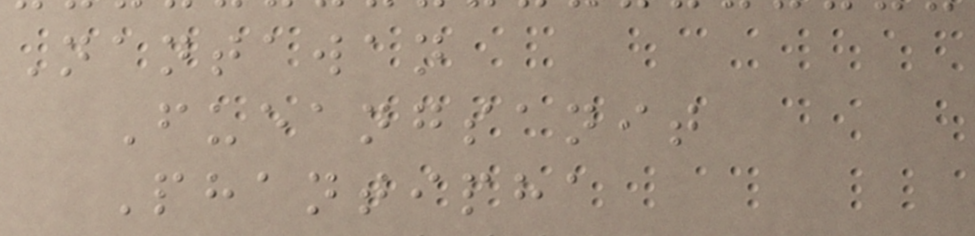Nantawan
Fueangsanit
Phantipha
